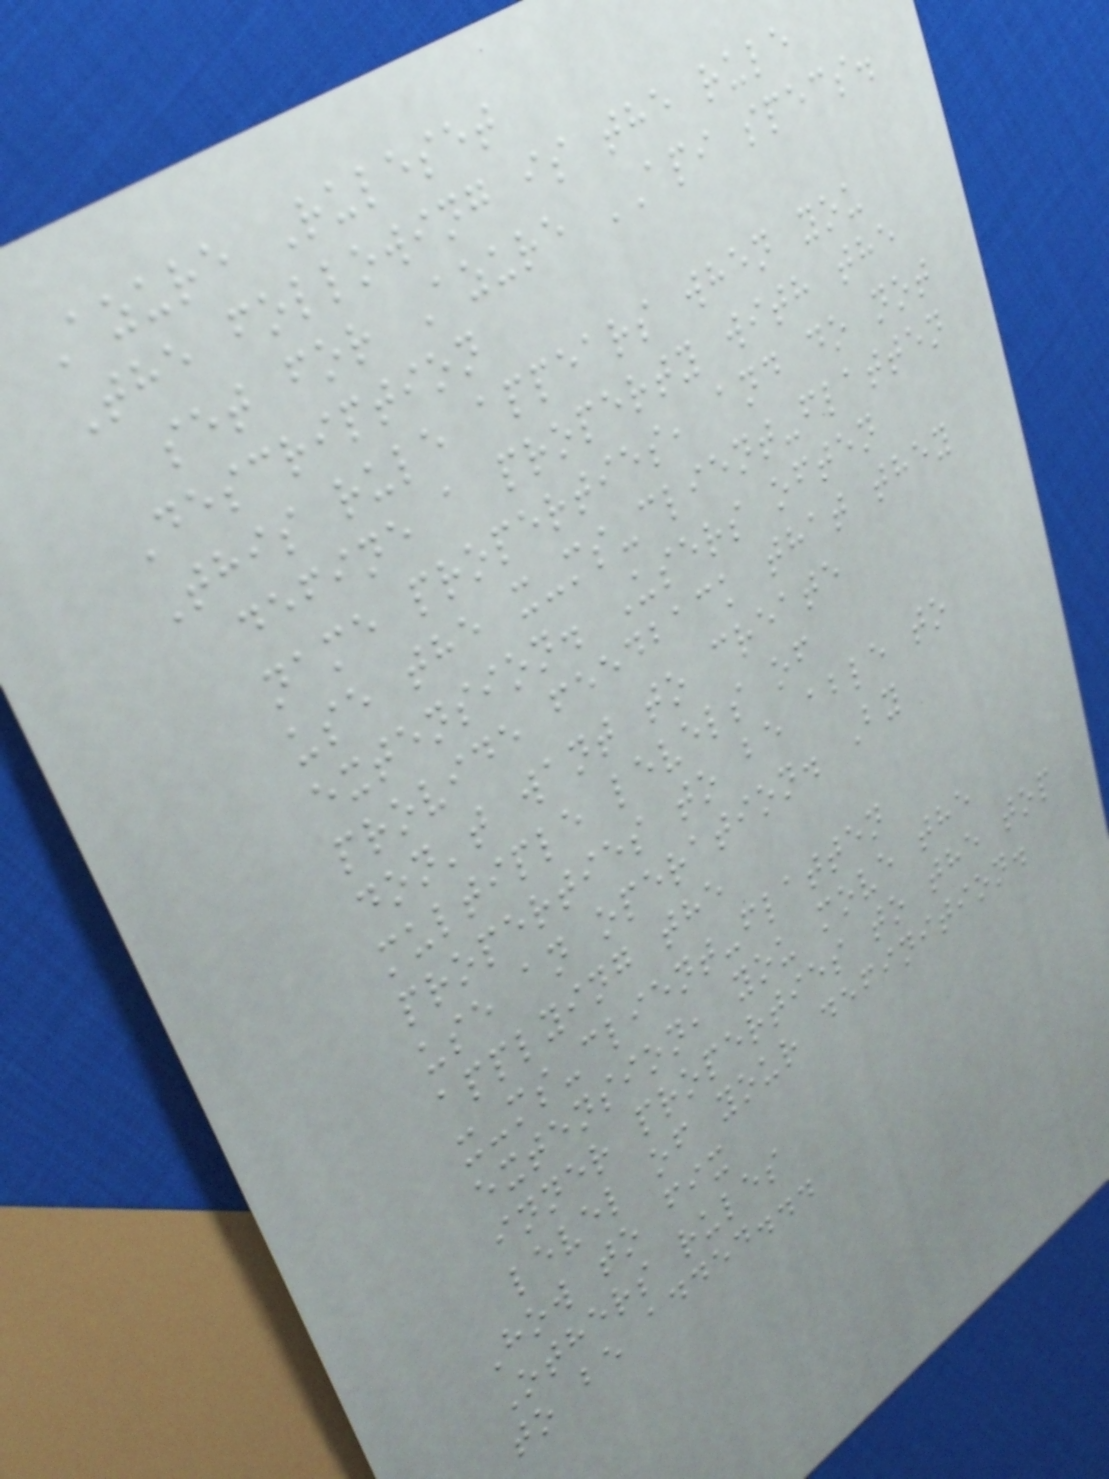Azure Ruleset
The following is the rule
set for Azure API specs.
Description
This rule appears when you
define a property with the
name properties, and do not
use the x-ms-client-flatten
extension. Users often
provide feedback that they
don't want to create
multiple levels of
properties to be able to
use an operation. By
applying the
x-ms-client-flatten
extension, you move the
inner properties to the top
level of your definition.
How to fix
Others rules
to be added...
